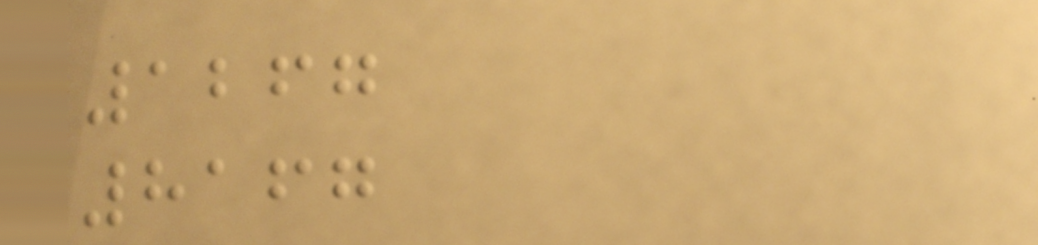1267
8167
